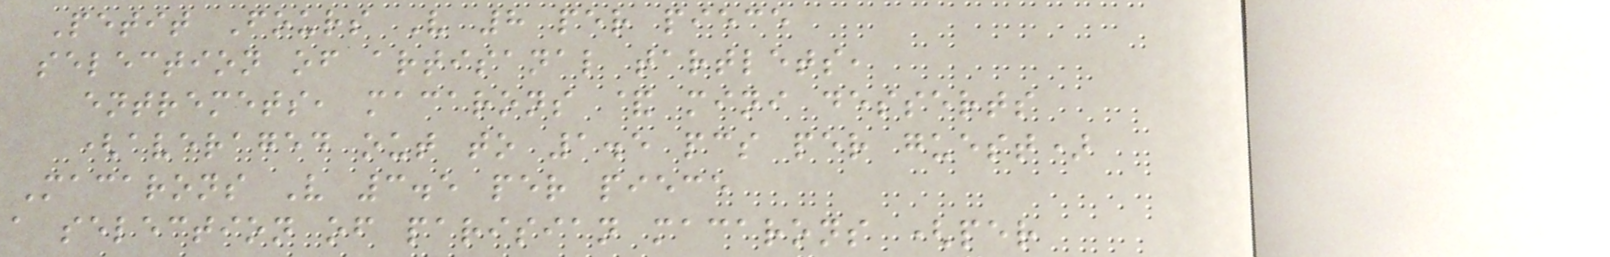Petit Fours V 8 per piece
selection of artisanal tartlets,
entremets, macarons & mini desserts
(averaged out to 1.5 pcs per guest)
Macarons V 3.5 per piece
a selection of parisian macarons (per
